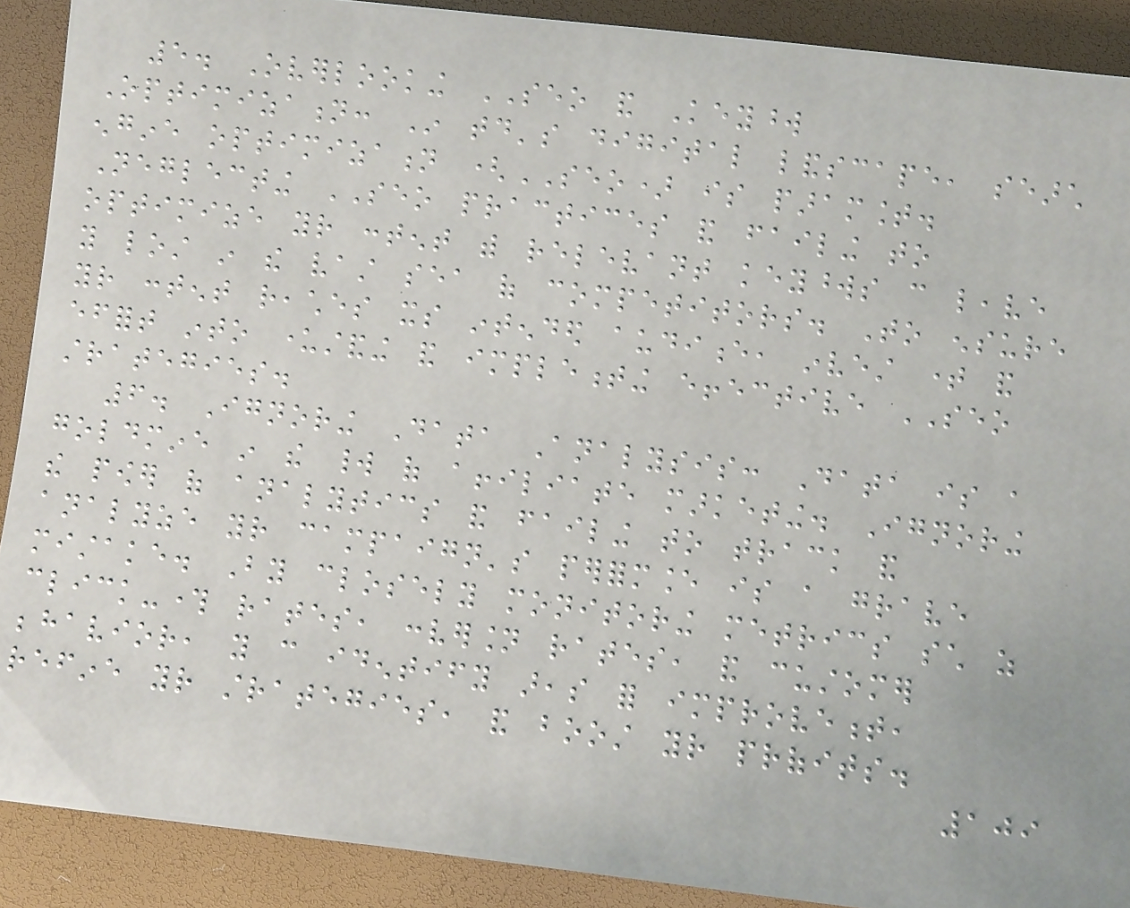5. Overlooking SEO and Keyword
Optimization: In today's digital landscape, search
engine optimization (SEO) is paramount.
Neglecting SEO practices and failing to
optimize your content with relevant keywords can leave
you lost in the vast sea of competitors. To ensure
your content reaches its intended audience, invest time and
effort into understanding and implementing effective SEO
strategies.
6. Ignoring Data Analysis: Data is a
goldmine in the world of affiliate marketing. Ignoring
the power of analytics and failing to track and
analyze your campaign's performance is a grave
mistake. By closely monitoring metrics such as
click-through rates, conversion rates, and customer
behavior, you can identify areas for improvement,
refine your strategies, and boost your profits.
109
